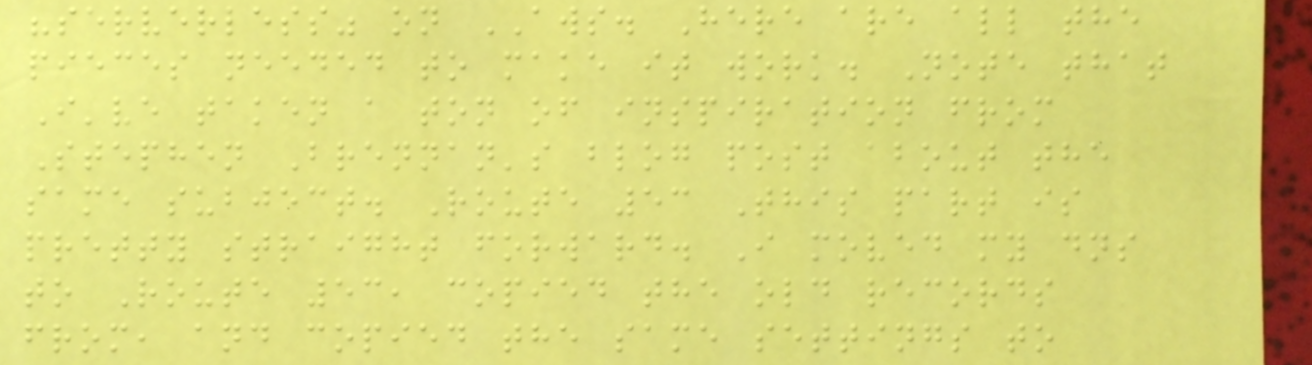"serverless" on AWS. Here are all the
pieces needed to make it work. Note that
I've taken a ton of inspiration from
Stephen Brennan's blog post about the
same subject. Route 53 This part is
pretty straight forward. I moved my dns
to Route 53, copied the old records
from, and copied the same settings to
